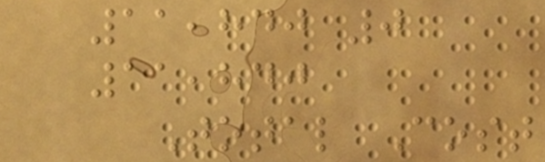11,840 0
11,840
Total Cost
